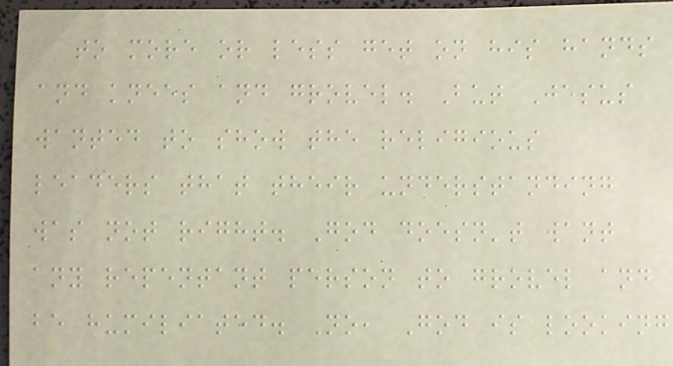to more or less get on his hands
and knees and grovel. But Jesus
wanted to show the religious
leaders that their understanding
was not right. God doesn't want
any repentant person to grovel and
be humiliated. No, God is looking
